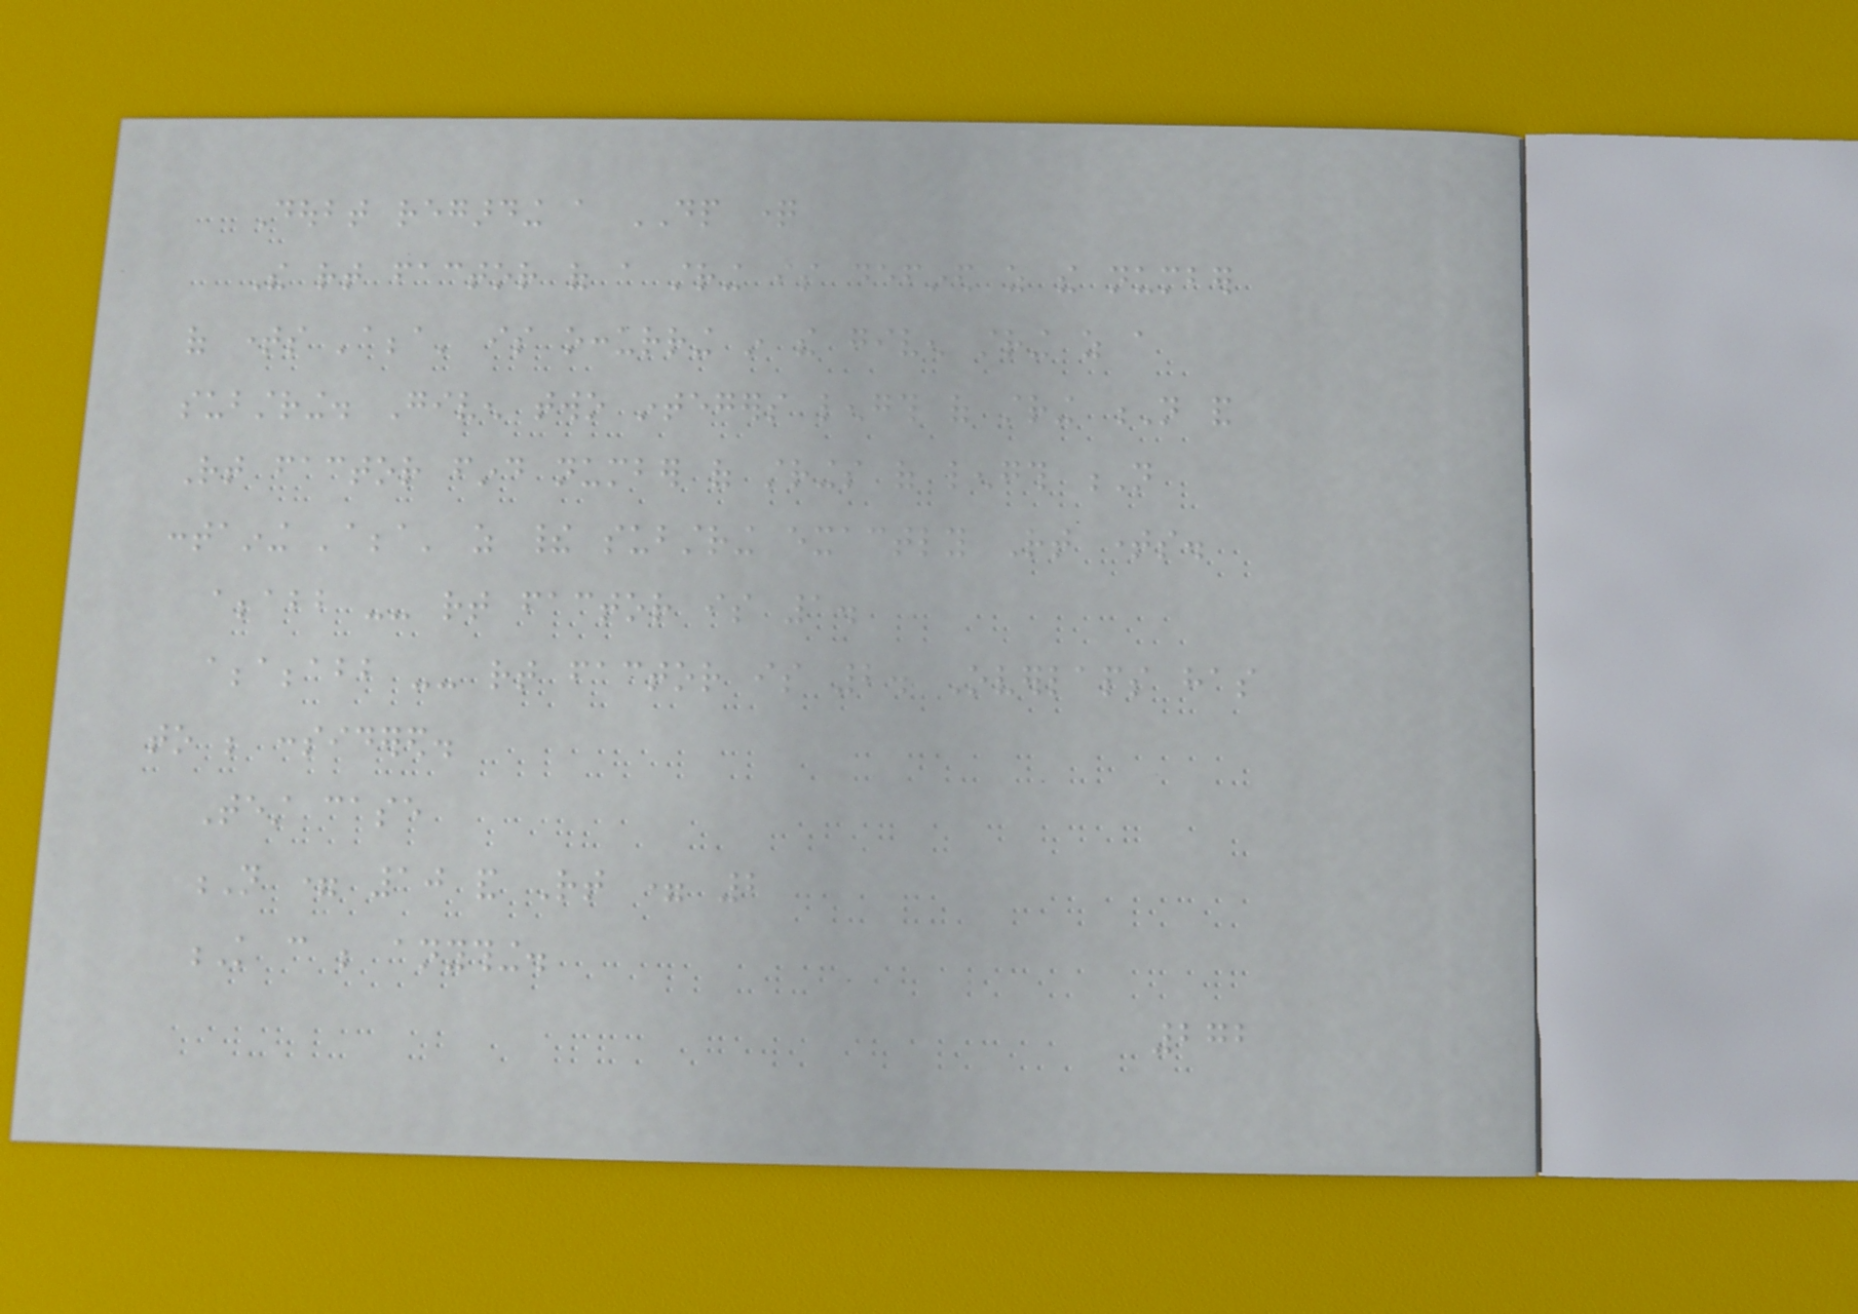Doubt regarding a DP question
The rt factor of a string is defined as the number
of times 'abba' is occurring in the given string as a
substring. Given two integers length of string N and
Rt factor find number of strings of length N
containing 'abba' as their substring exactly Rt times.
abbabb -- rt factor is 1.
abbabbabb -- rt factor is 2. Overlaps has
to be considered.
Test case
N = 10 and Rt = 2
K can be anything.
272
